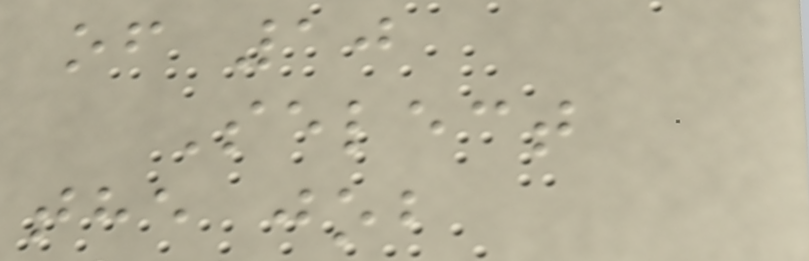of 10
Select
the job
